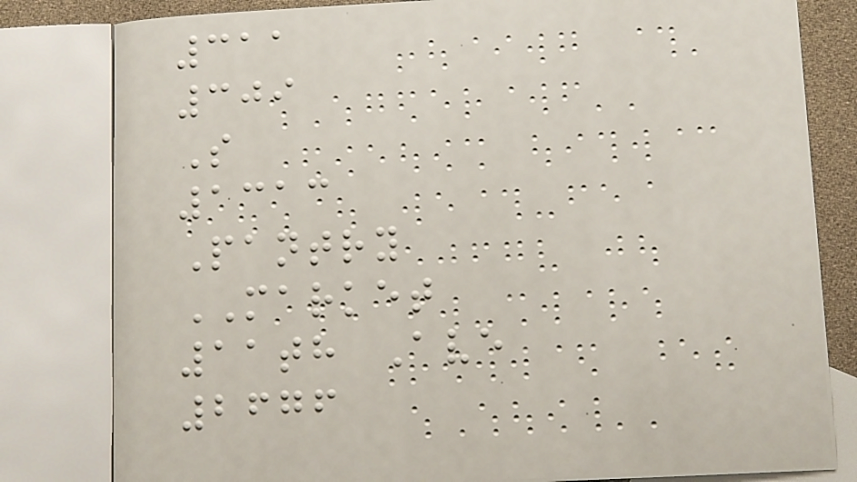311
309
S
1313
Pantry
MARKET
11th Ave
2676
